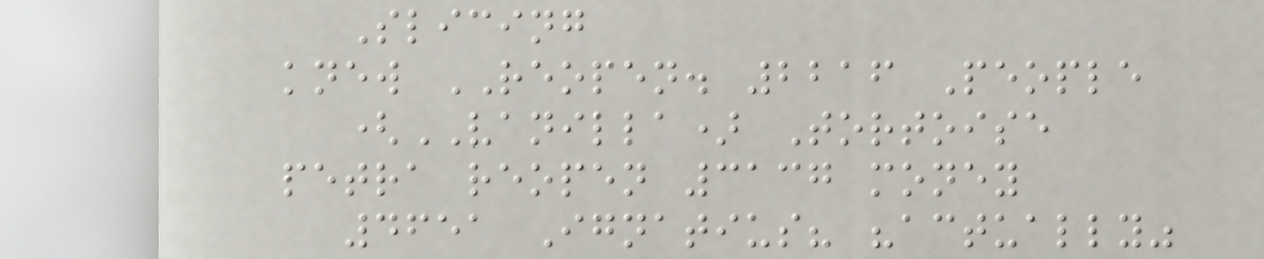Slicing
knew REOPEN. 2216 People
(VANILLA) Tortoise
petra reopen 3137 money
4651 Ignatius? "actually"
